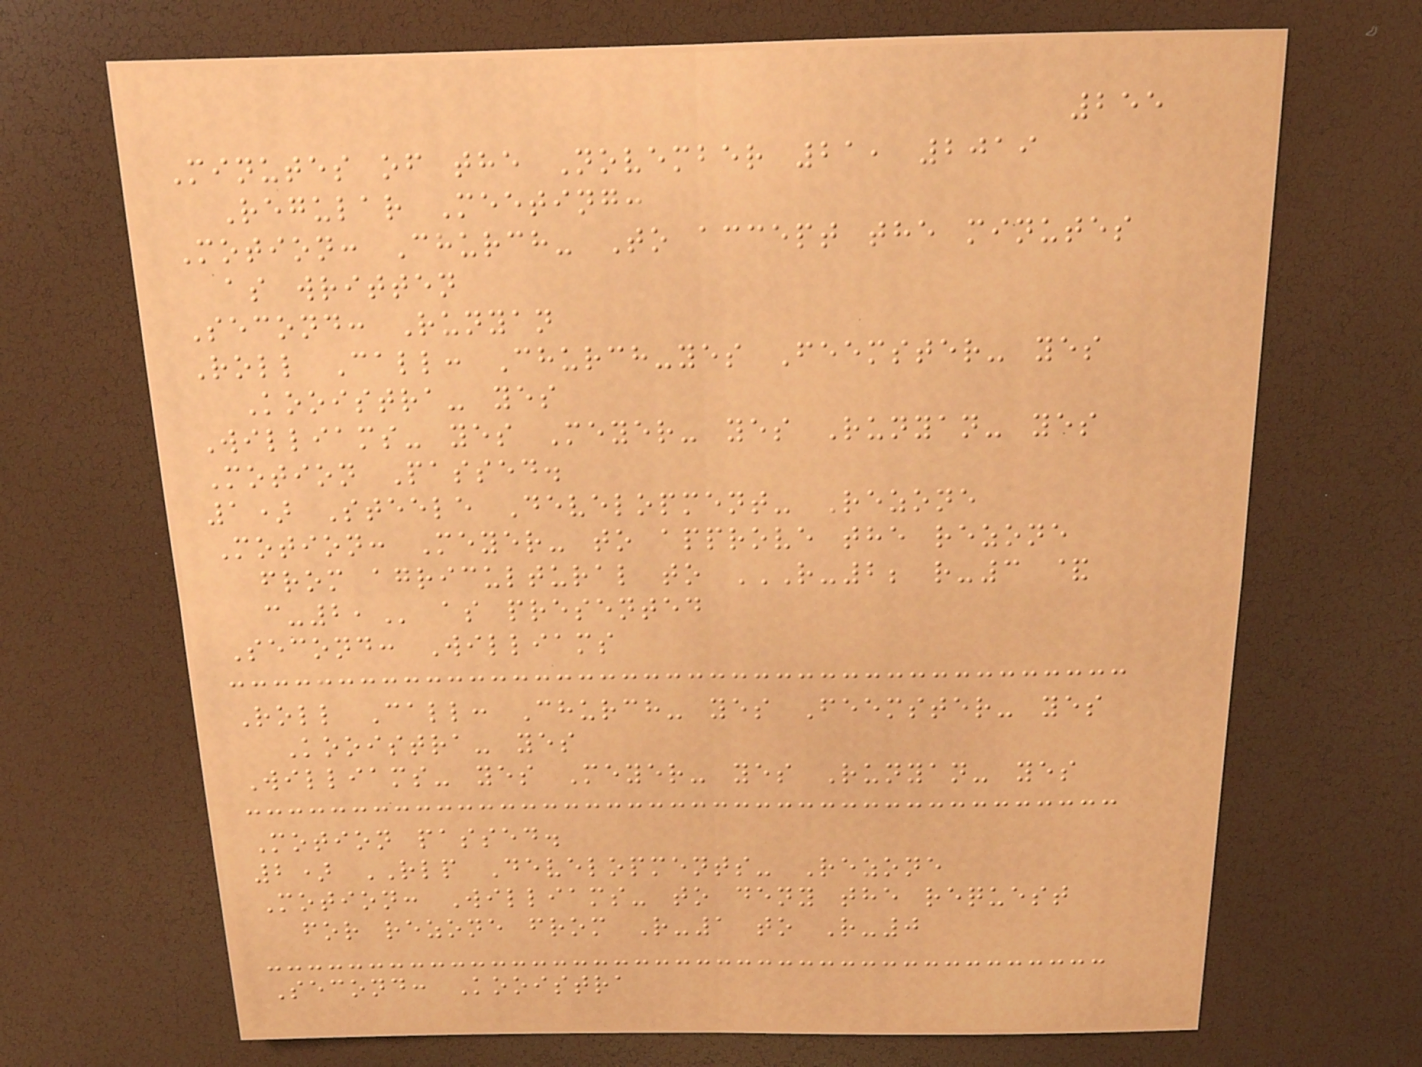255
Minutes of the November 21, 2019
Regular Meeting:
Motion: Church- To accept the minutes
as written
Second: Runyan
Roll Call: Church-yes Feemster- yes
Kooistra- yes
Williams- yes Meyer- yes Runyan- yes
Motion Passed.
1) Steele Development- Rezone
Motion: Meyer- to approve the rezone
from agricultural to R-2; R-3 &
C-2, as presented
Second: Williams
Roll Call: Church- yes Feemster- yes
Kooistra- yes
Williams- yes Meyer- yes Runyan- yes
Motion passed.
2) RLP Developments- Rezone
Motion: Williams- to deny the request
for rezone from R-1 to R-0
Second: Kooistra
